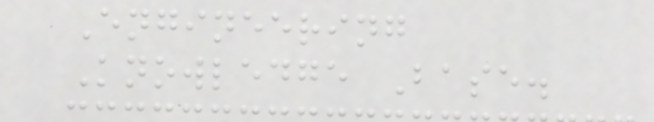Engineering
Knowledge Base.
